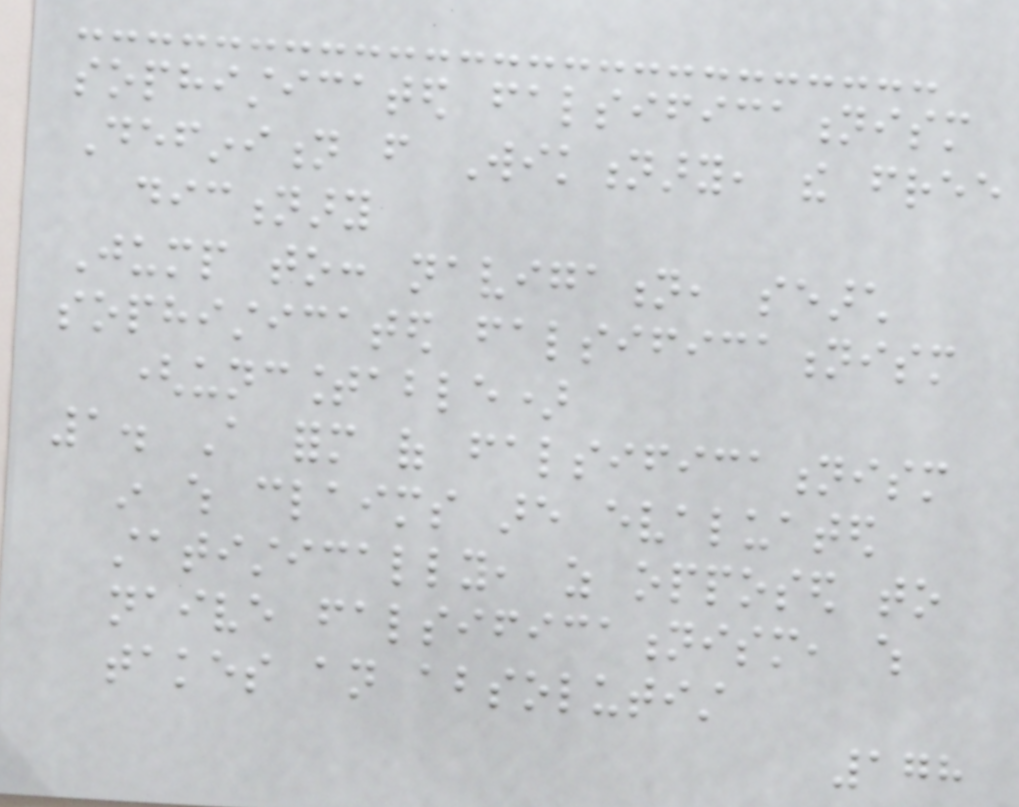sophisticated falsificationism
Definition from Wiktionary, the free
dictionary
Jump to: navigation, search
sophisticated falsificationism
(uncountable)
1. A form of falsificationism
in which claims are evaluated
statistically, as opposed to
naive falsificationism, which
takes an absolutist
178
